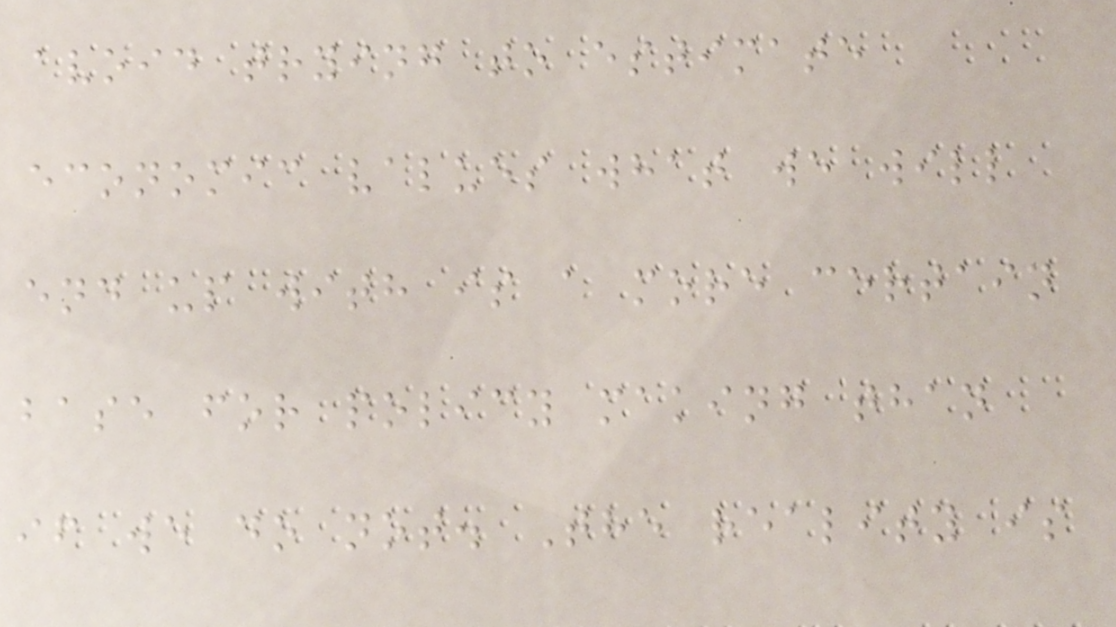avoid trying to estimate
economic values what we will
end up with is a more certain
base for policy making than
if we do not. The reality is
